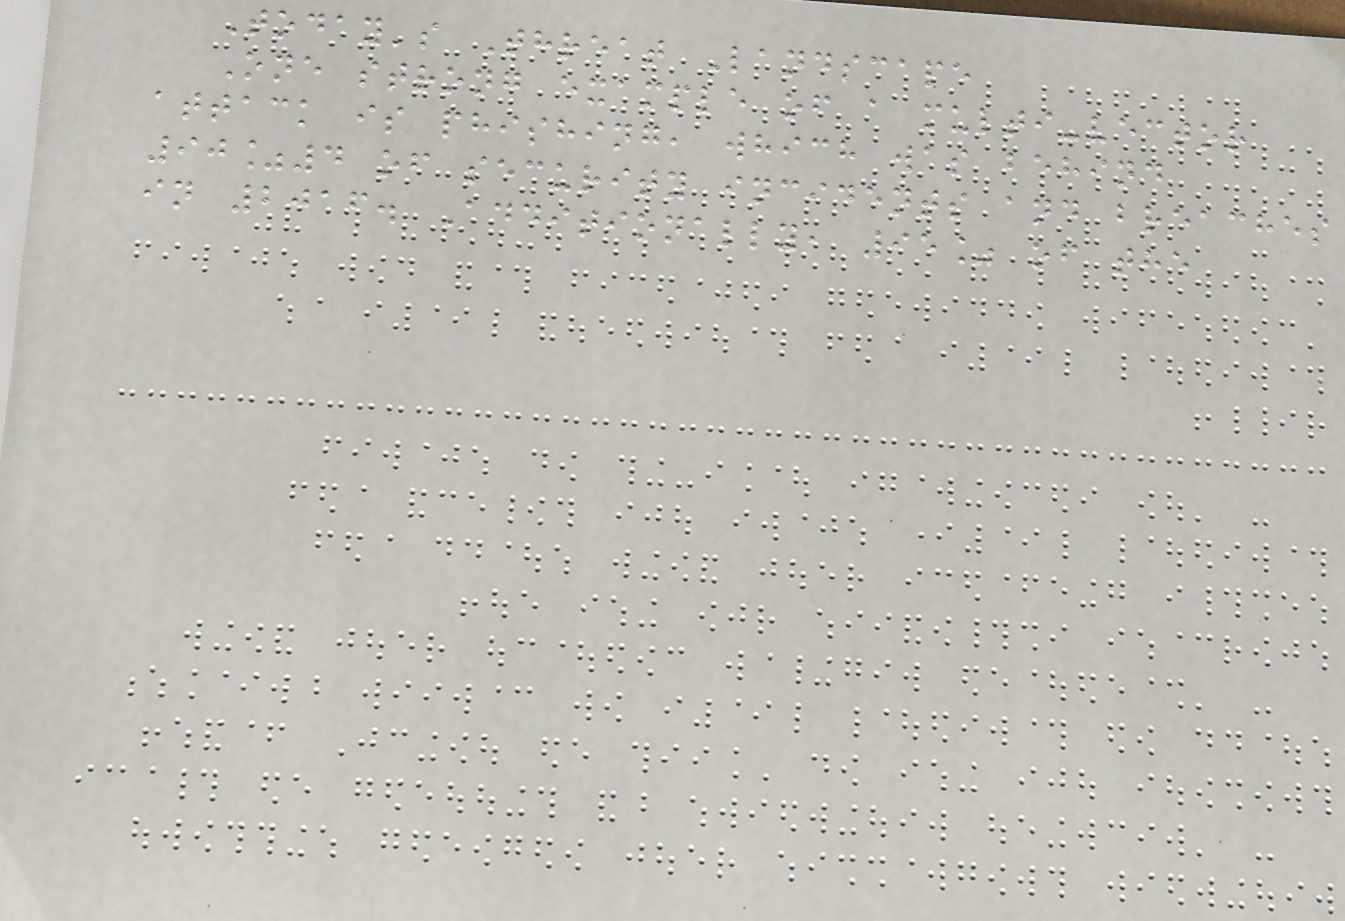Today's Threat Landscape
One strong example of a multi-vector
attack is phishing, which was behind
90%4 of security incidents and breaches
in 2016. Additionally, 95% of the
